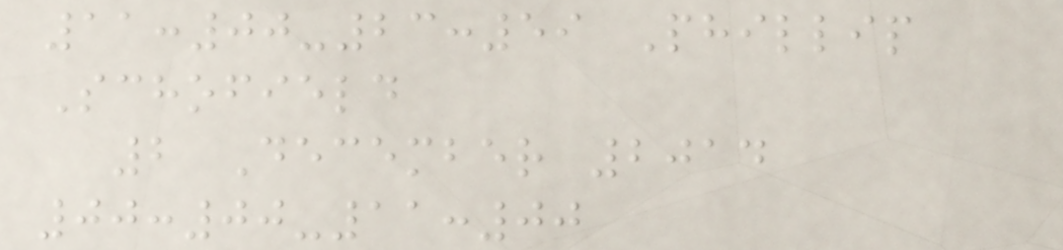11:00-23:59 Phillip
Schofield
2 December 2014
00:00-11:00
